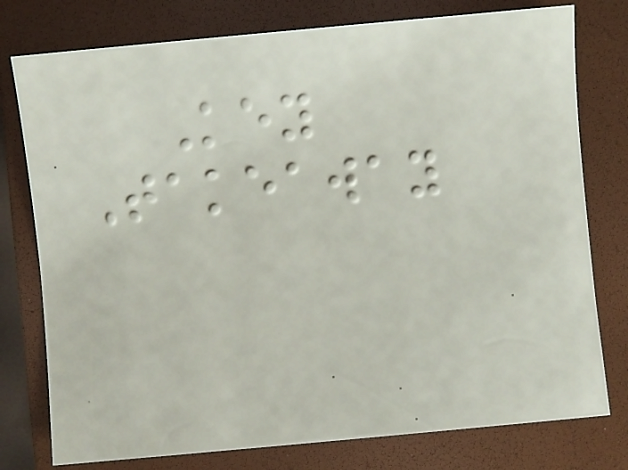Key
Takeaway
